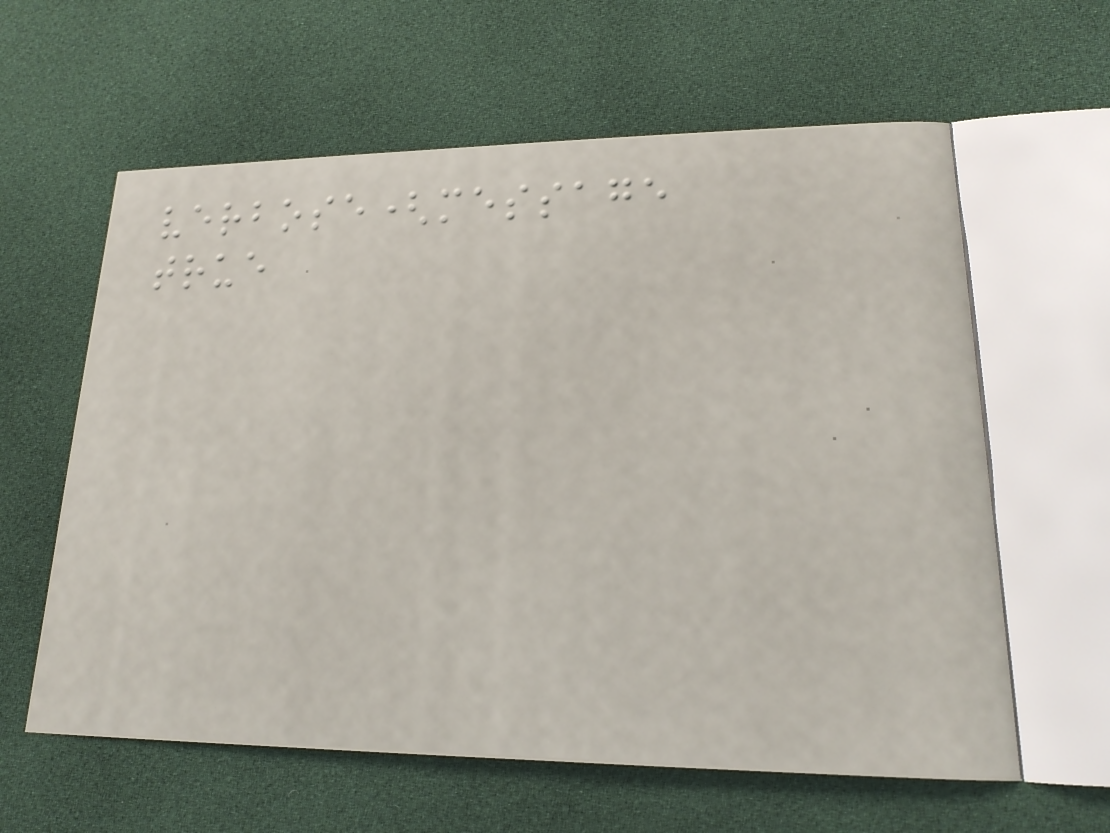verbose(message
true
